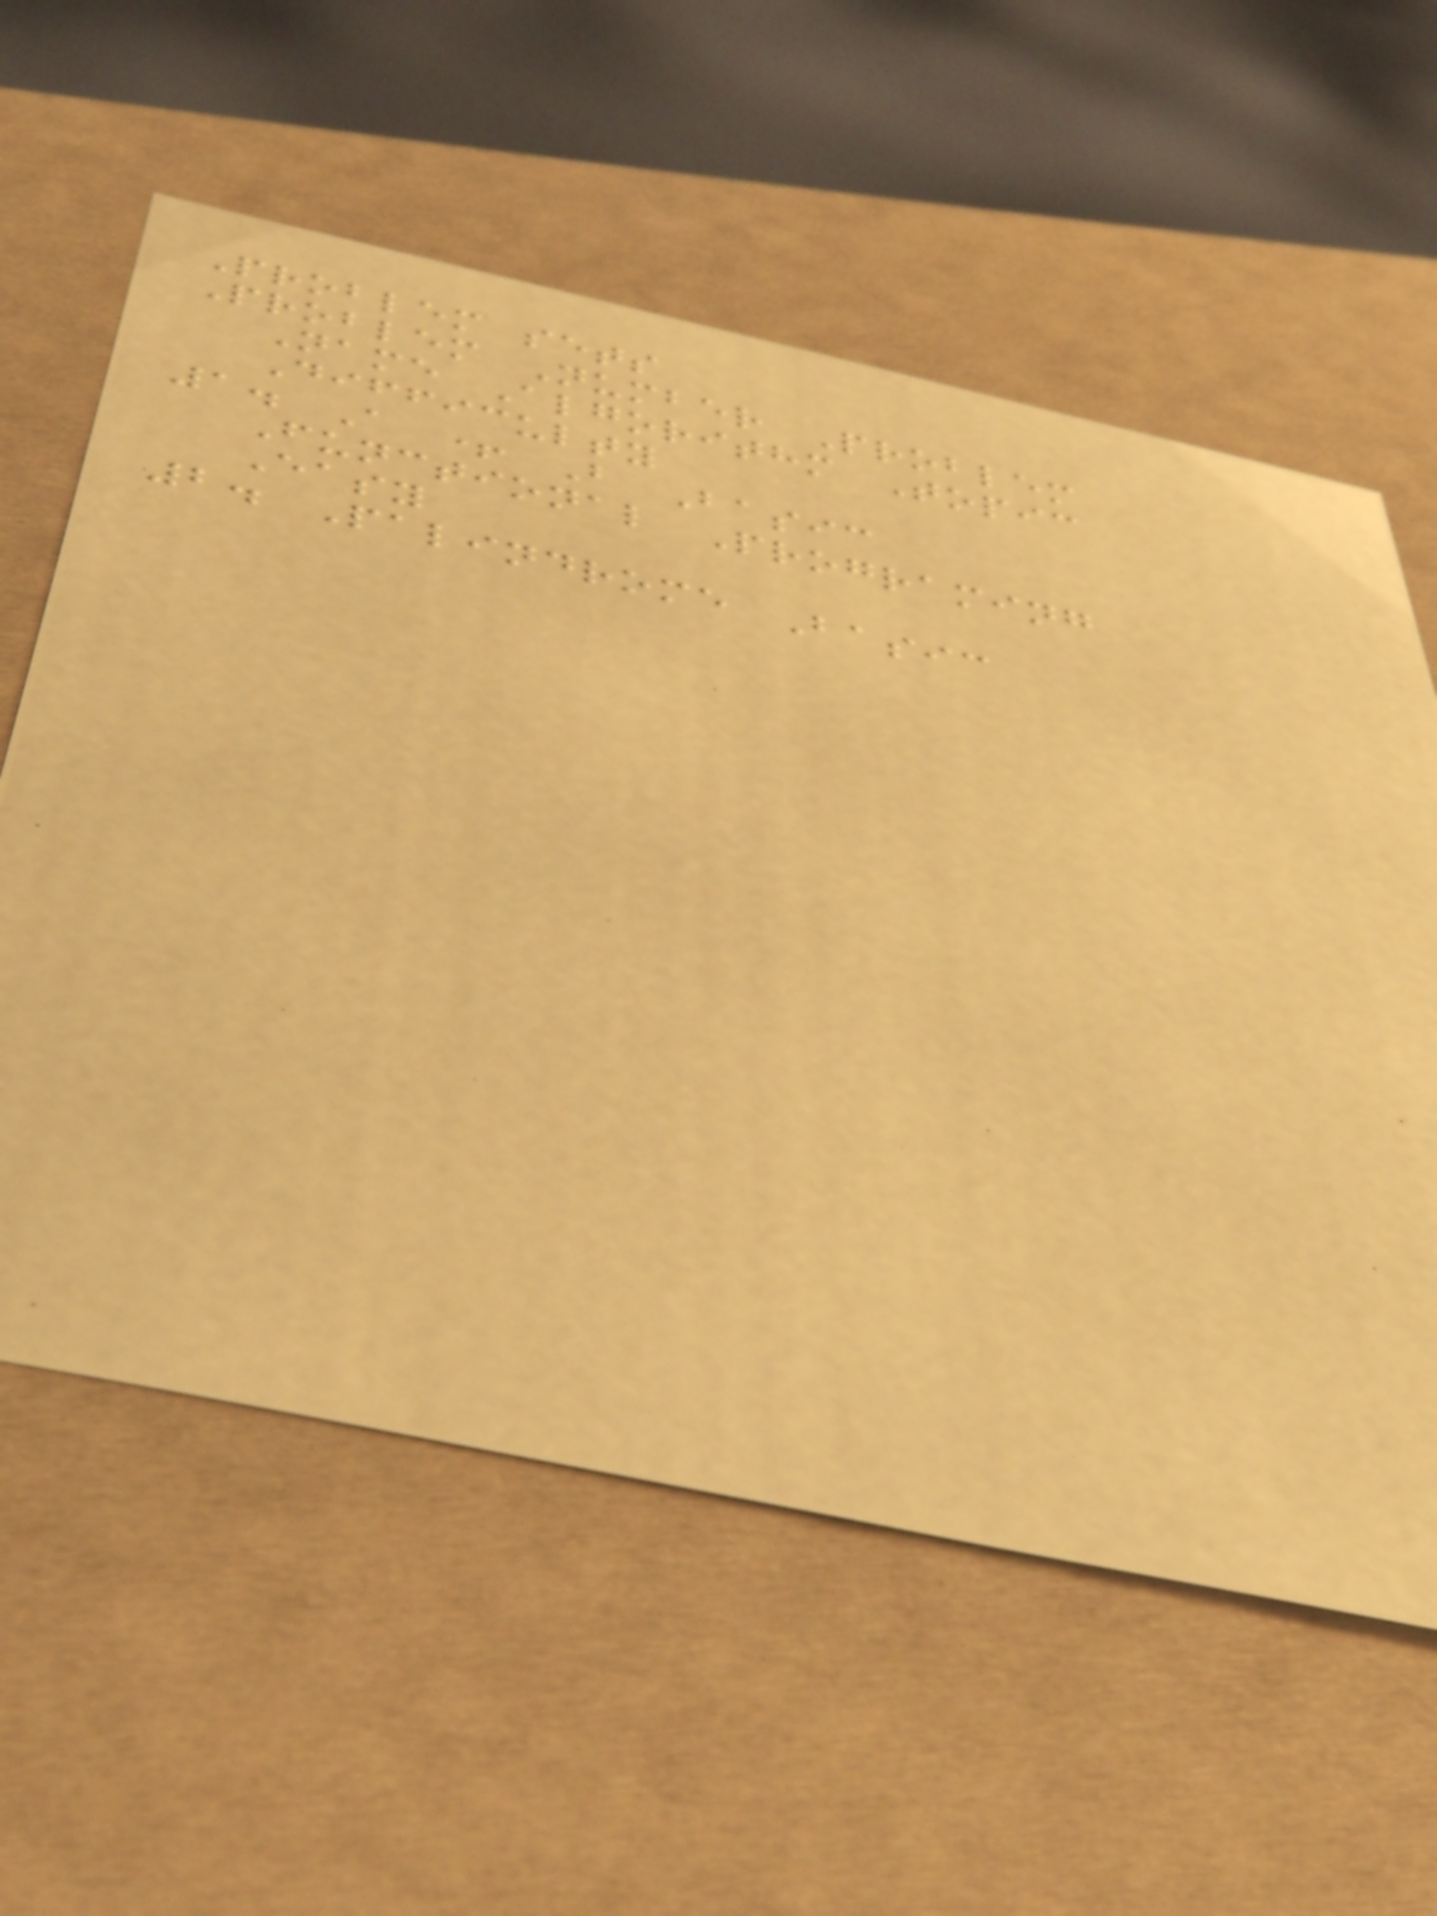Problem sets
Problem Number Problem
Name Algorithm Topic
Difficulty
1. A + B Basic
Functional Programing
Easy
2. Palindrome Basic
